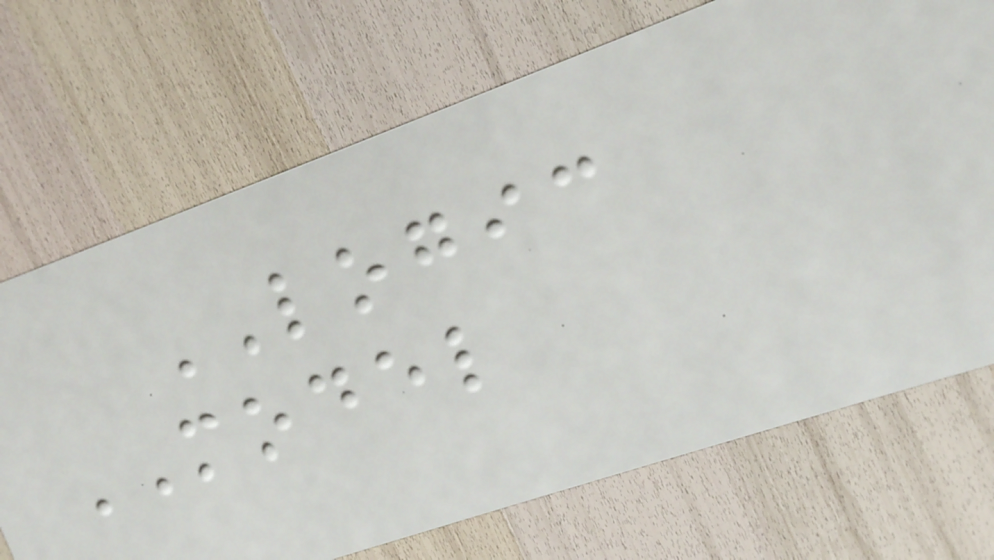LOGIC
MODEL
